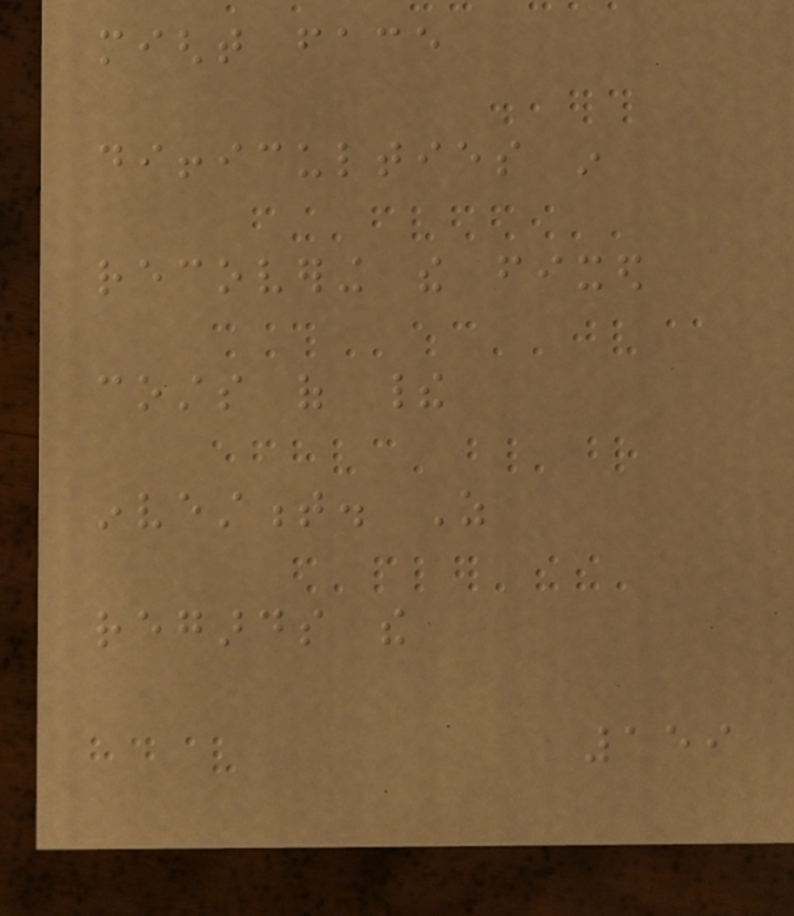might face
difficulties in
recovering the fixed
costs of their
investment. As
regards the
159
